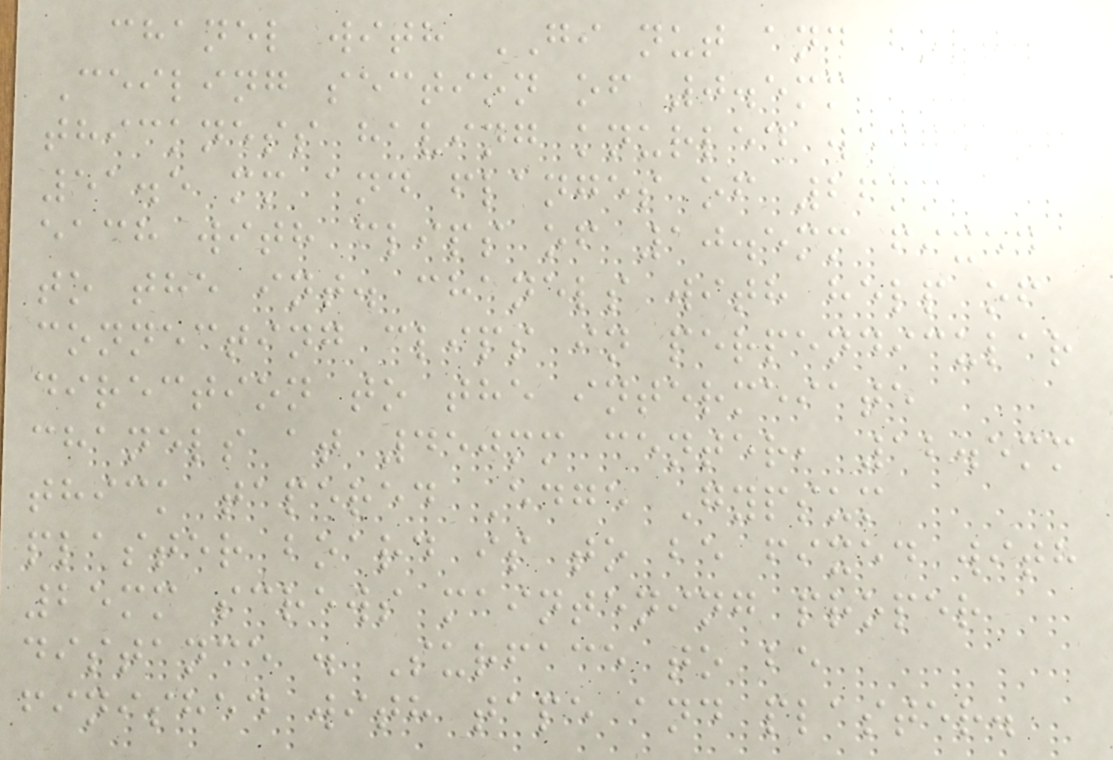chanel with GI nut and bolt.
Ceiling section of 0.5mm
thickness having knurled wedge of
51.5 mm and flanges of 26mm
each with clips of 10.5mm fixed
to the int. chanels with help of
connecting clips in perpendicular
direction to the intermeiate
chanels at 450mm center, 12.5mm
thick tapered Edge Gypsum
plaster board is to be fixed with
25mm screws maintening proper
distance . Surface to be
finished with tape and plaster.
